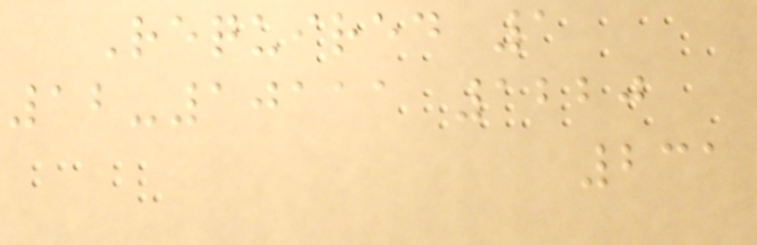Required 1
12-10111 1220
231
